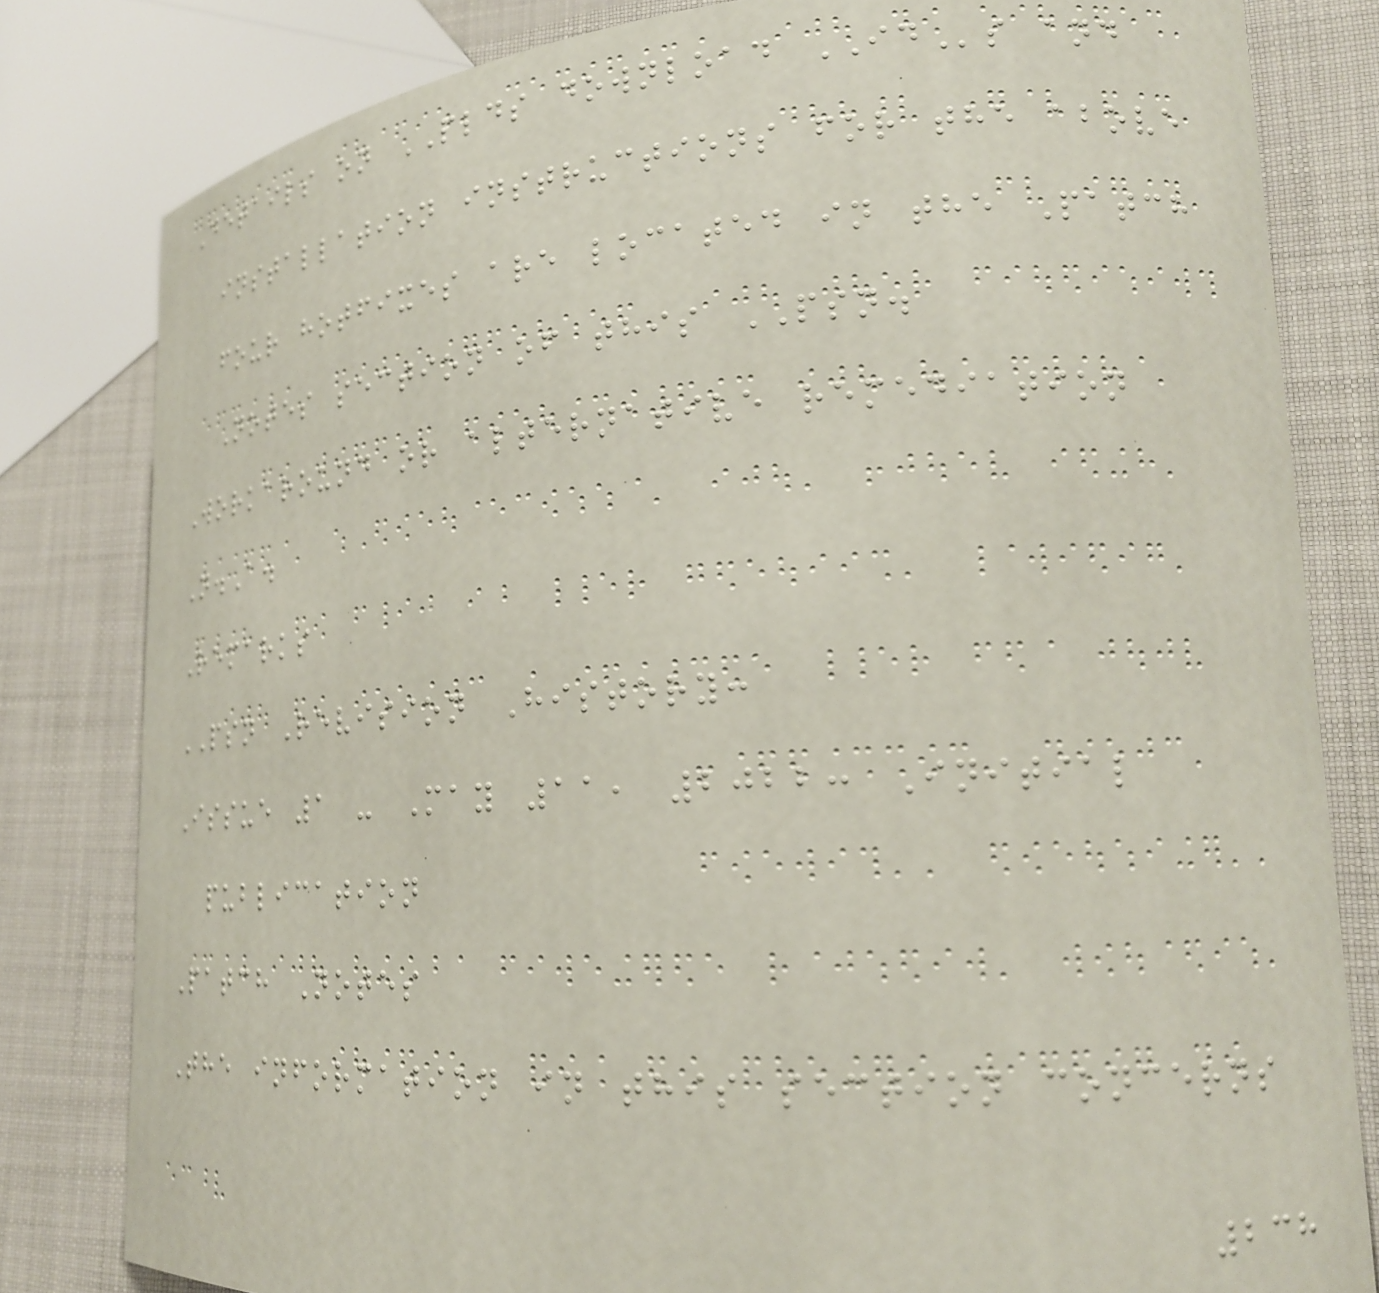Details on PLDS download IDs and
installation instructions for the above
four hotfixes are located in the Patch
Notes section of this PSN.
Workaround or alternative remediation
N.A.
Remarks
PSN Revision History:
Issue 1 - May 11, 2022: Initial
publication
Patch Notes
The information in this section concerns
238
